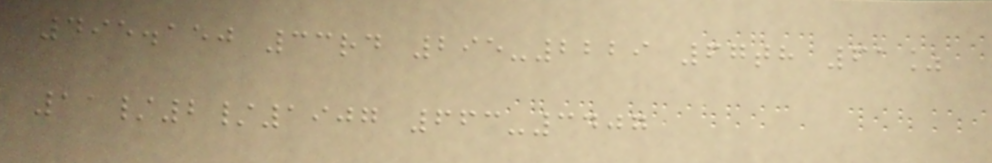495.150 33rd 295-2229 67th 61%
11/2/1907 663-3407
